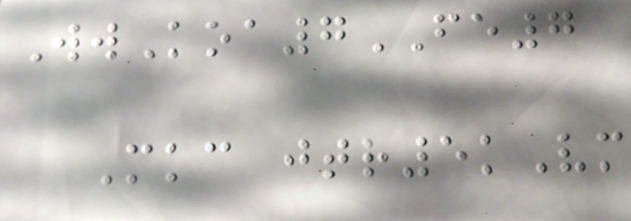WwKoa7FE7
Mkc jtr5kVm
